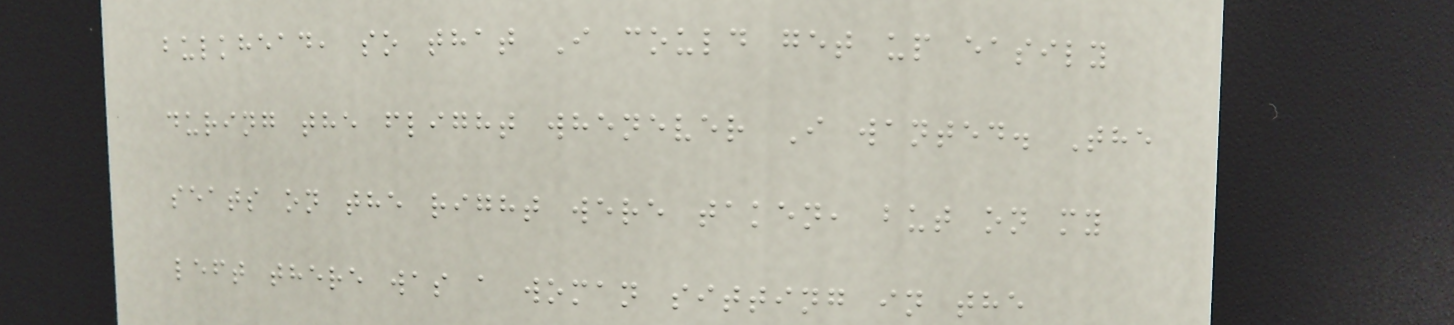bulkhead, so that I could get up easily
during the flight whenever I wanted. The
seats on the right were taken, but on my
left there was a woman sitting in the
